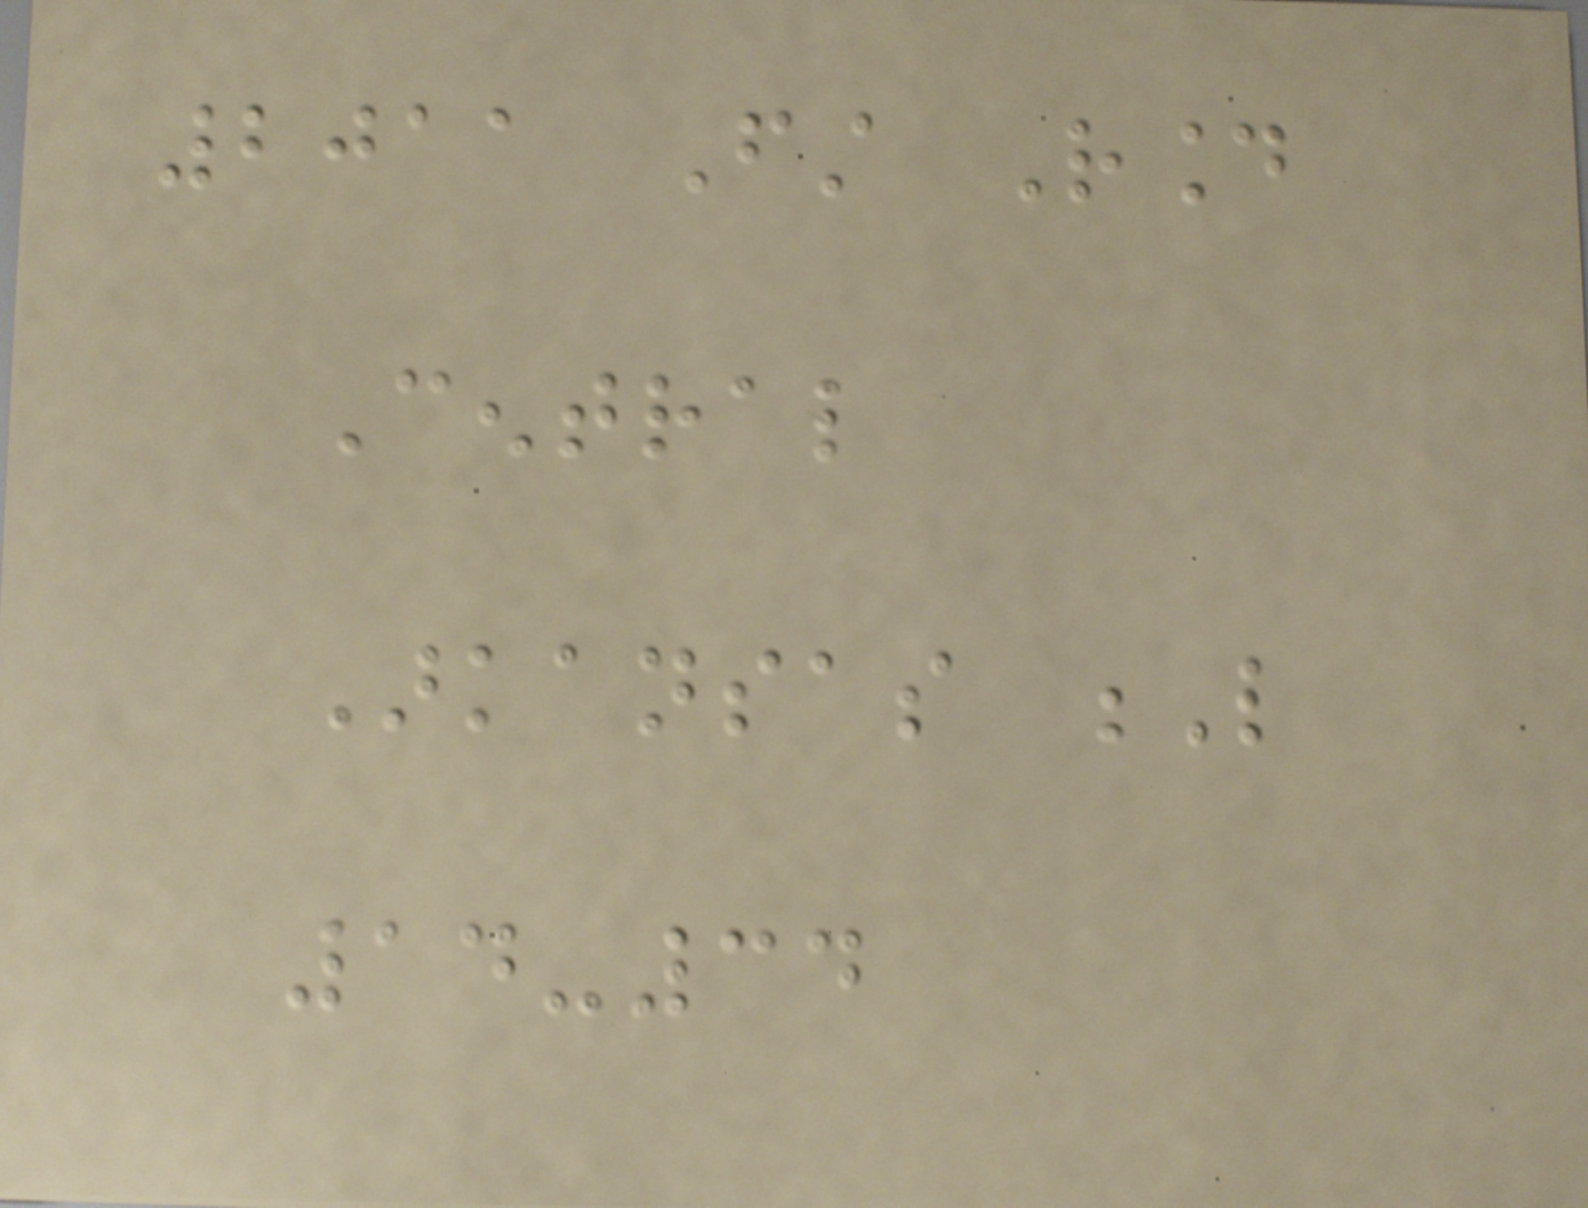2011 First Round
Central
Arkansas L
14-34
